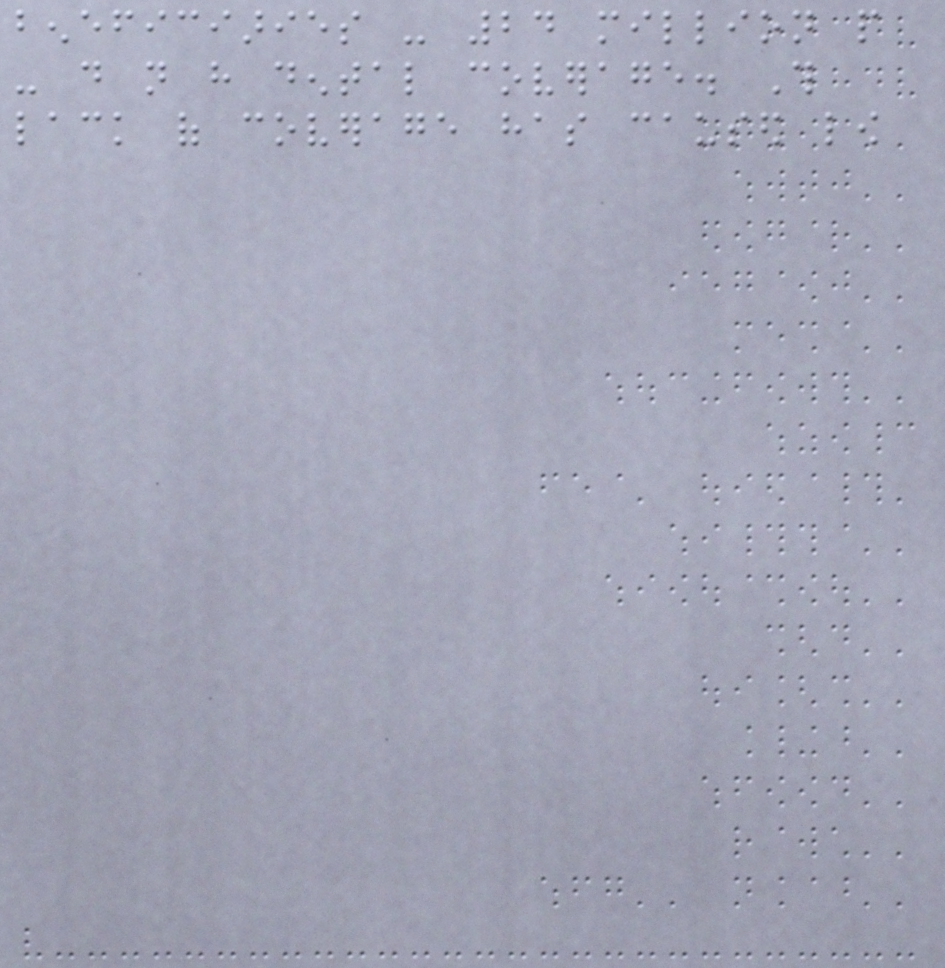beneficiaries - 24 million people
- do not have dental coverage. This
lack of coverage has caused low
